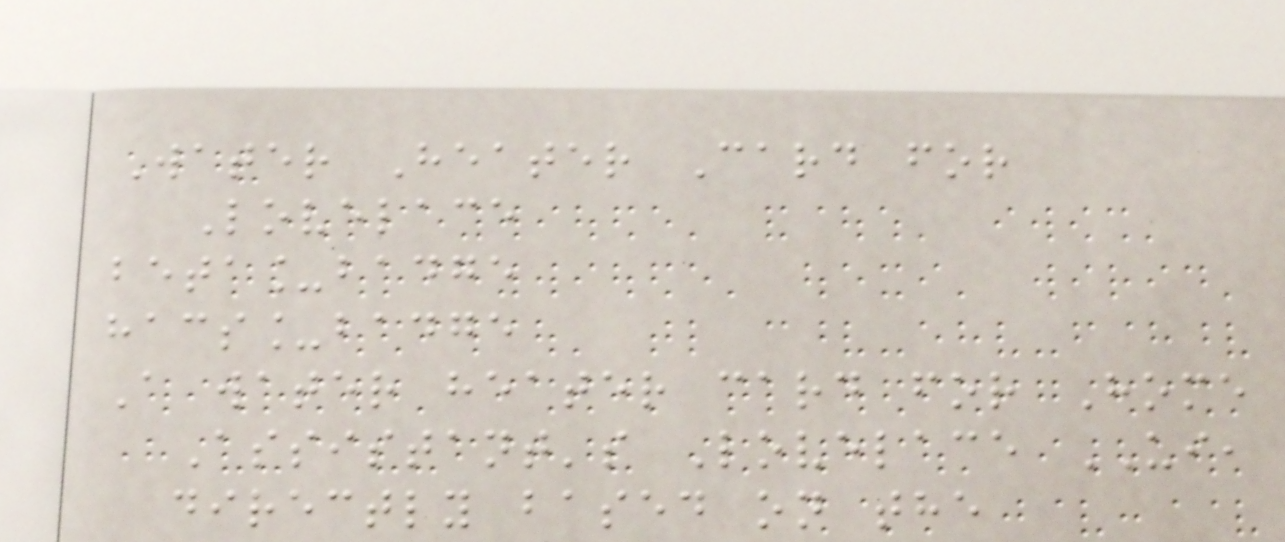Water Heater Card for
Lovelace
beta_badge
hacs_badge
A water heater card for Home
Assistant's Lovelace UI,
directly based on the
